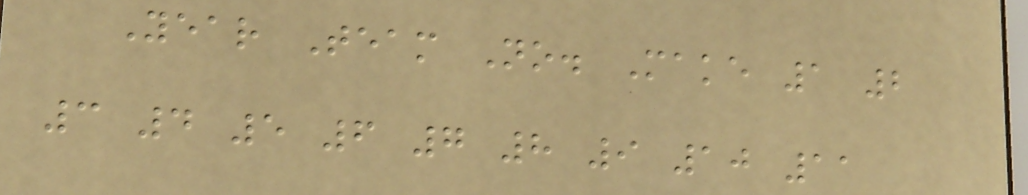Year Team No. Make 1 2
3 4 5 6 7 8 9 10 11
